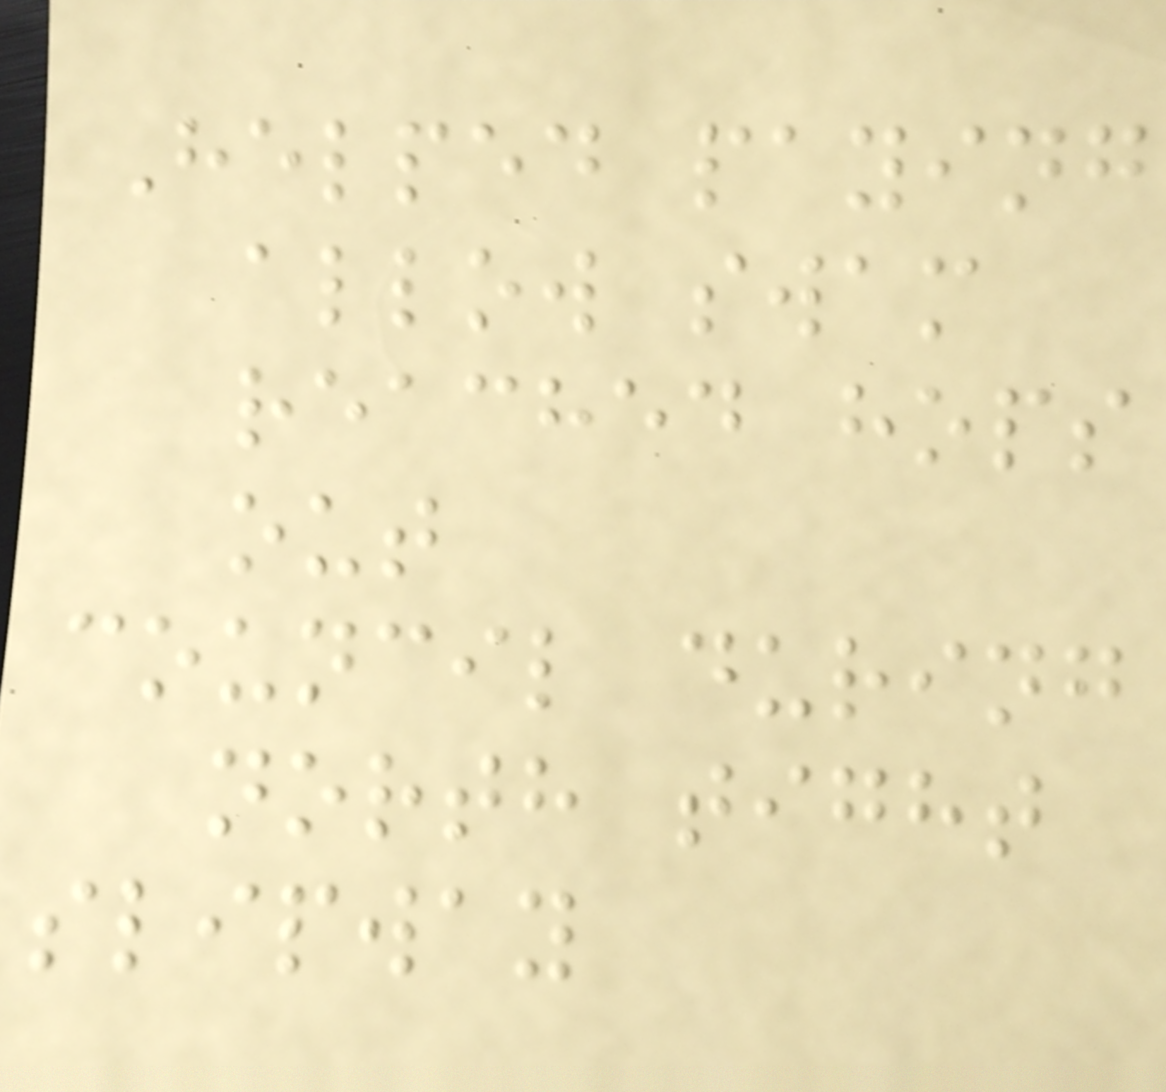Helped paying
allow swam
reached hops
out
council during
north tight
slipway
